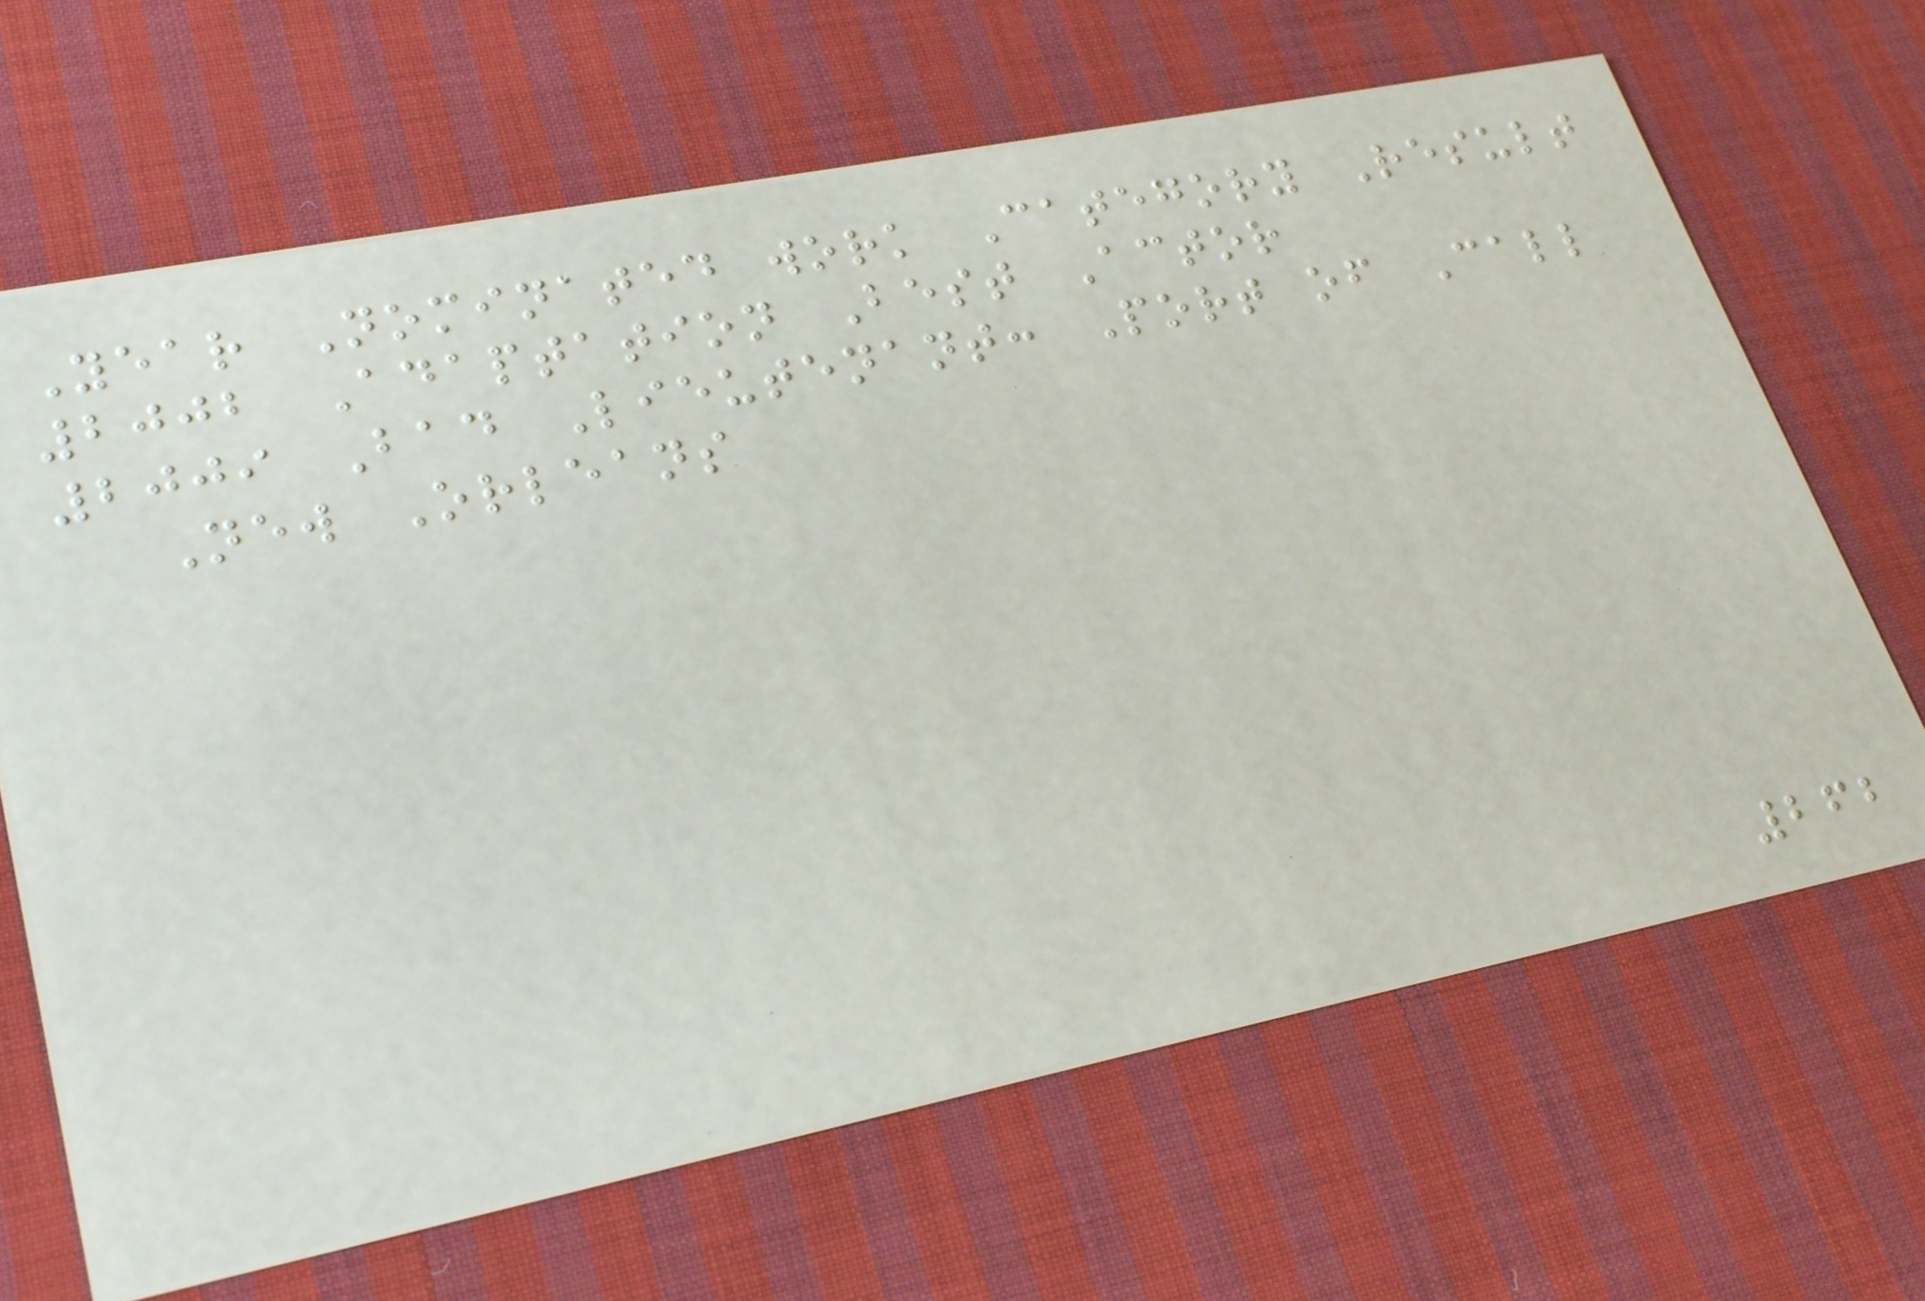Year Nominated work Category Result
2002 Adaptation Best Actor
2009 Bad Lieutenant: Port of Call
New Orleans
262
